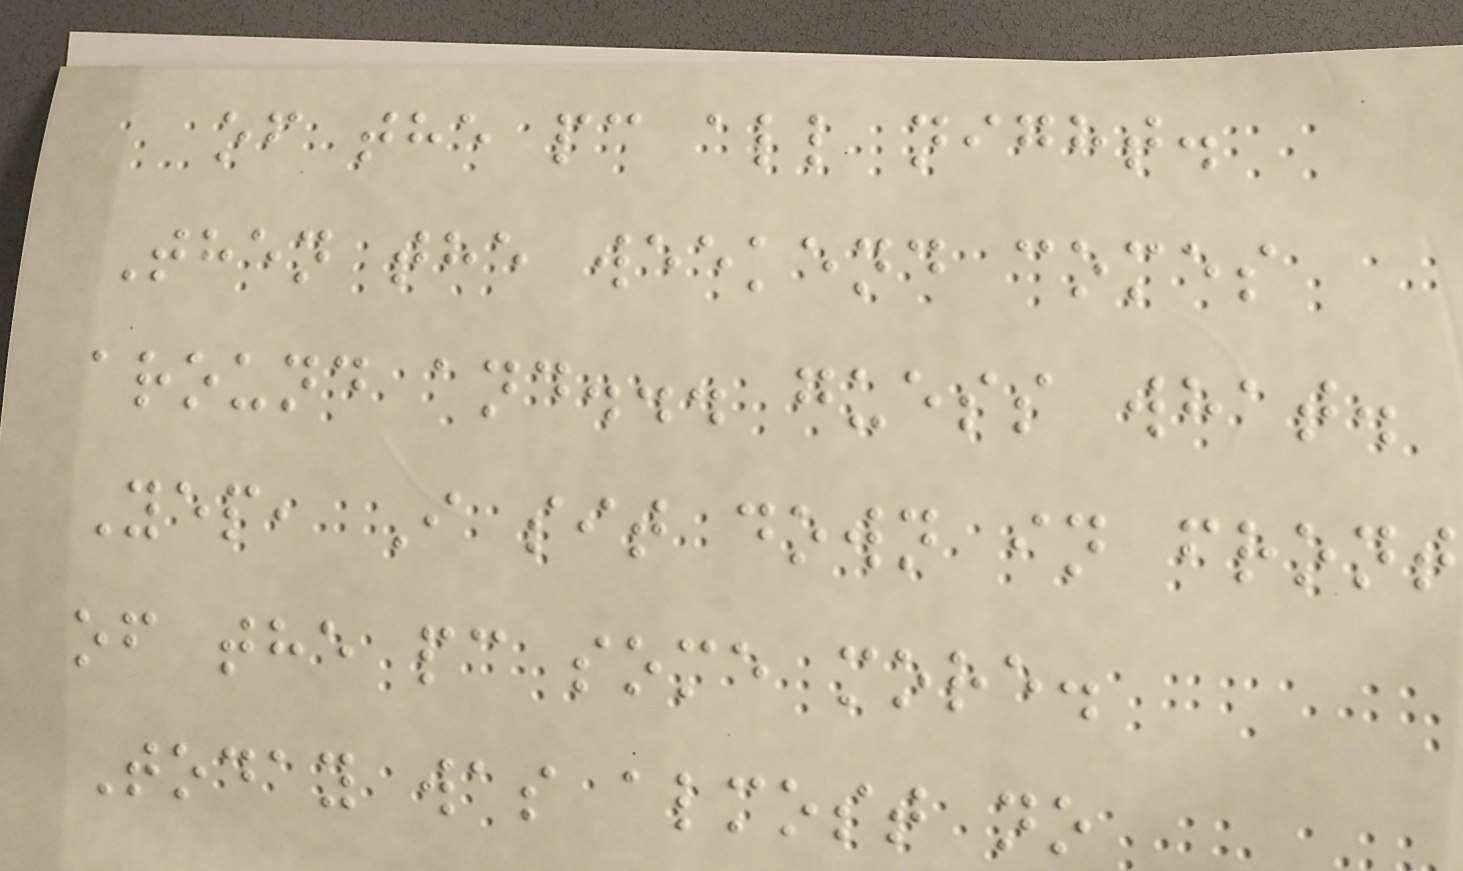of the pc all night.
Then the weekend comes
around and... guess what.
Yep, I sit down in front
of the pc some more.
Today was almost no
